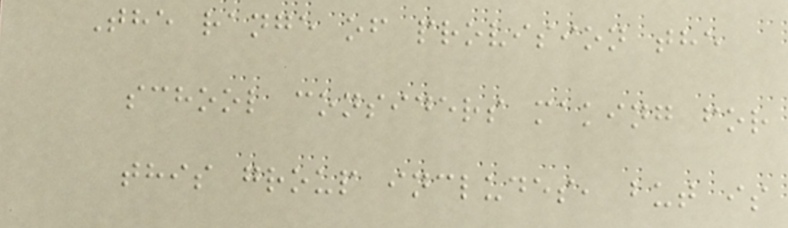The range of provision the
school considers making for
this group includes, but is
